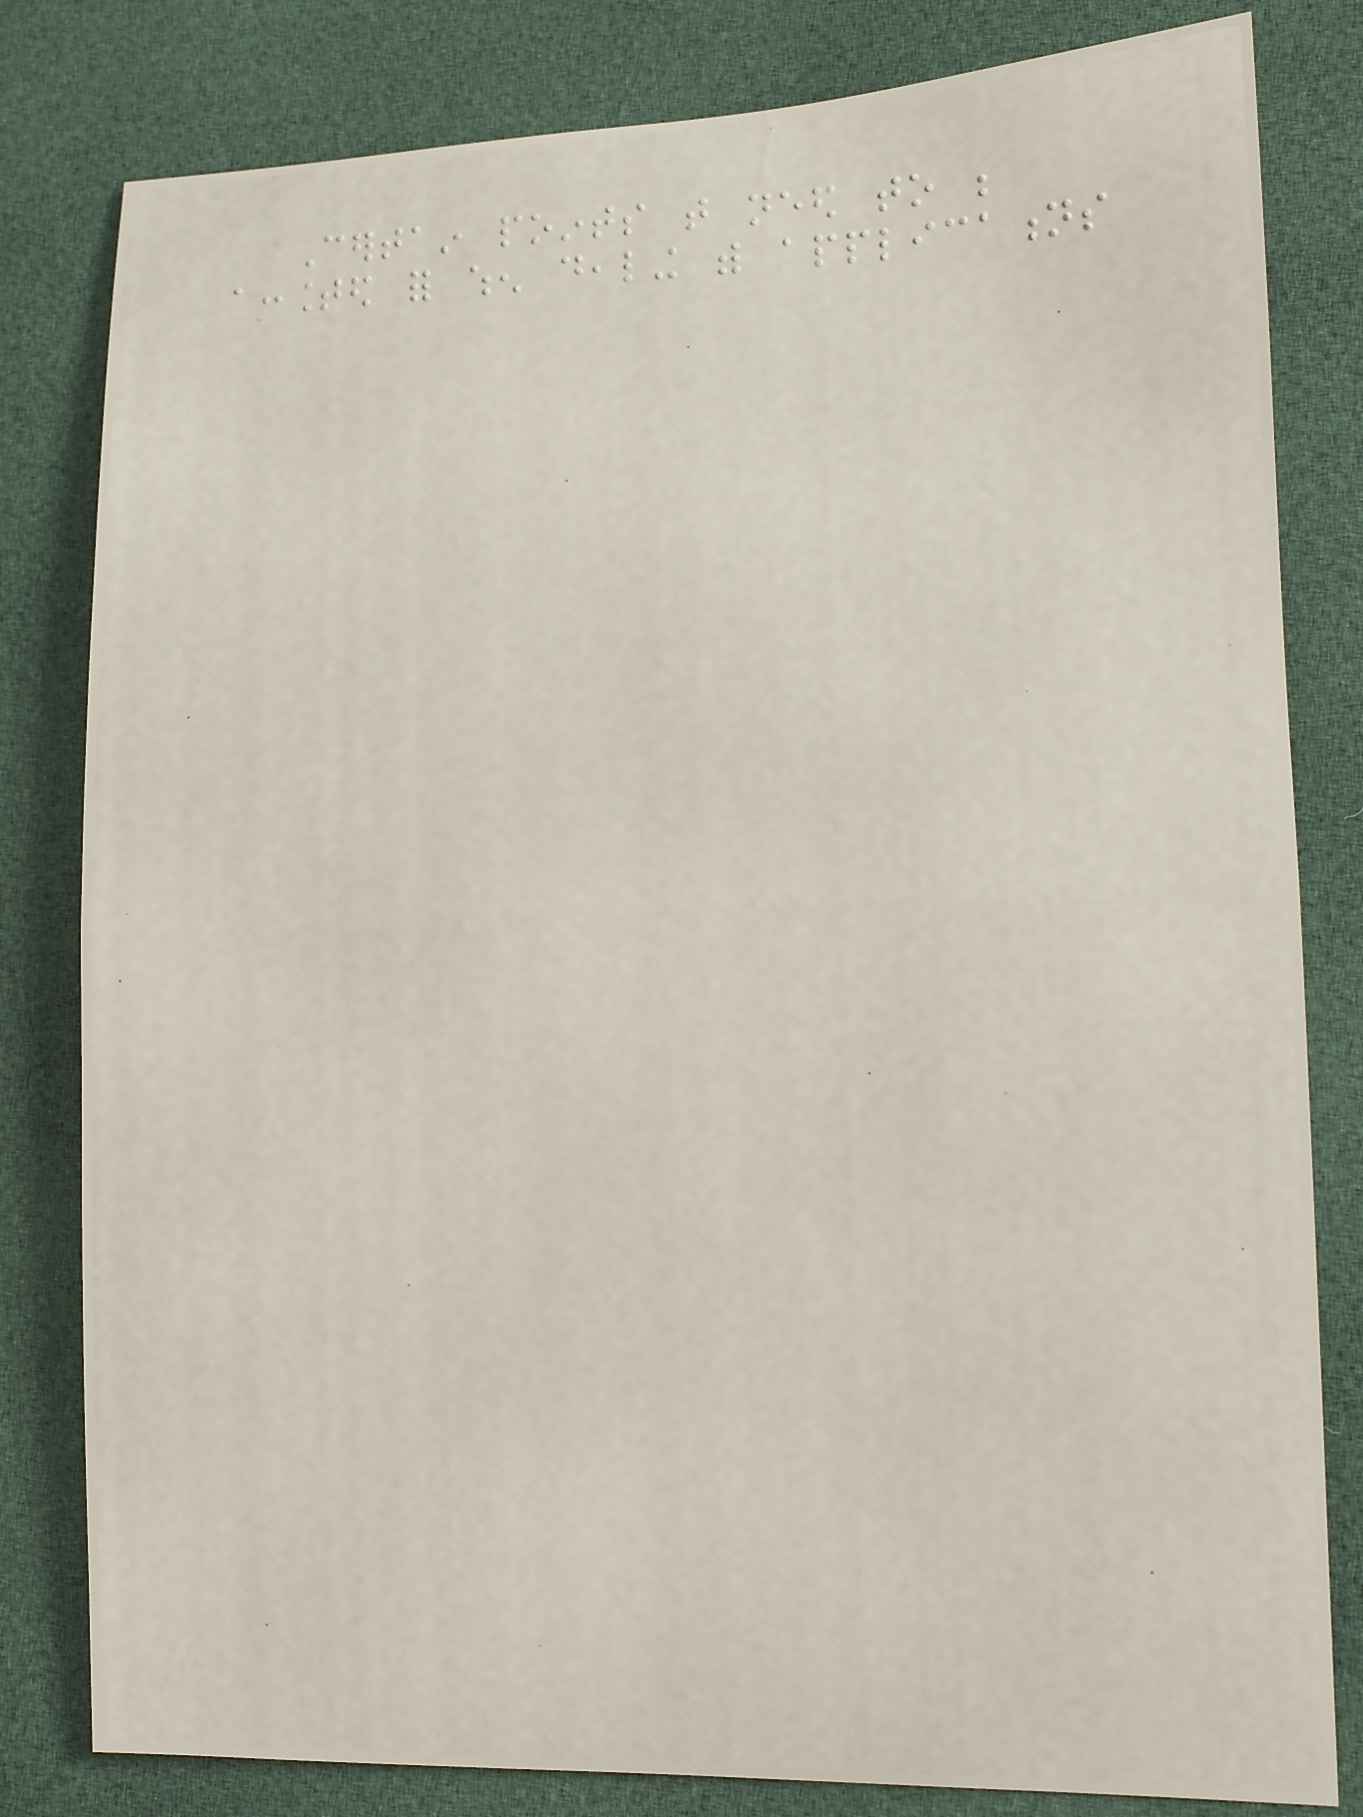Certain points that need to be
accounted for when dealing with applications
